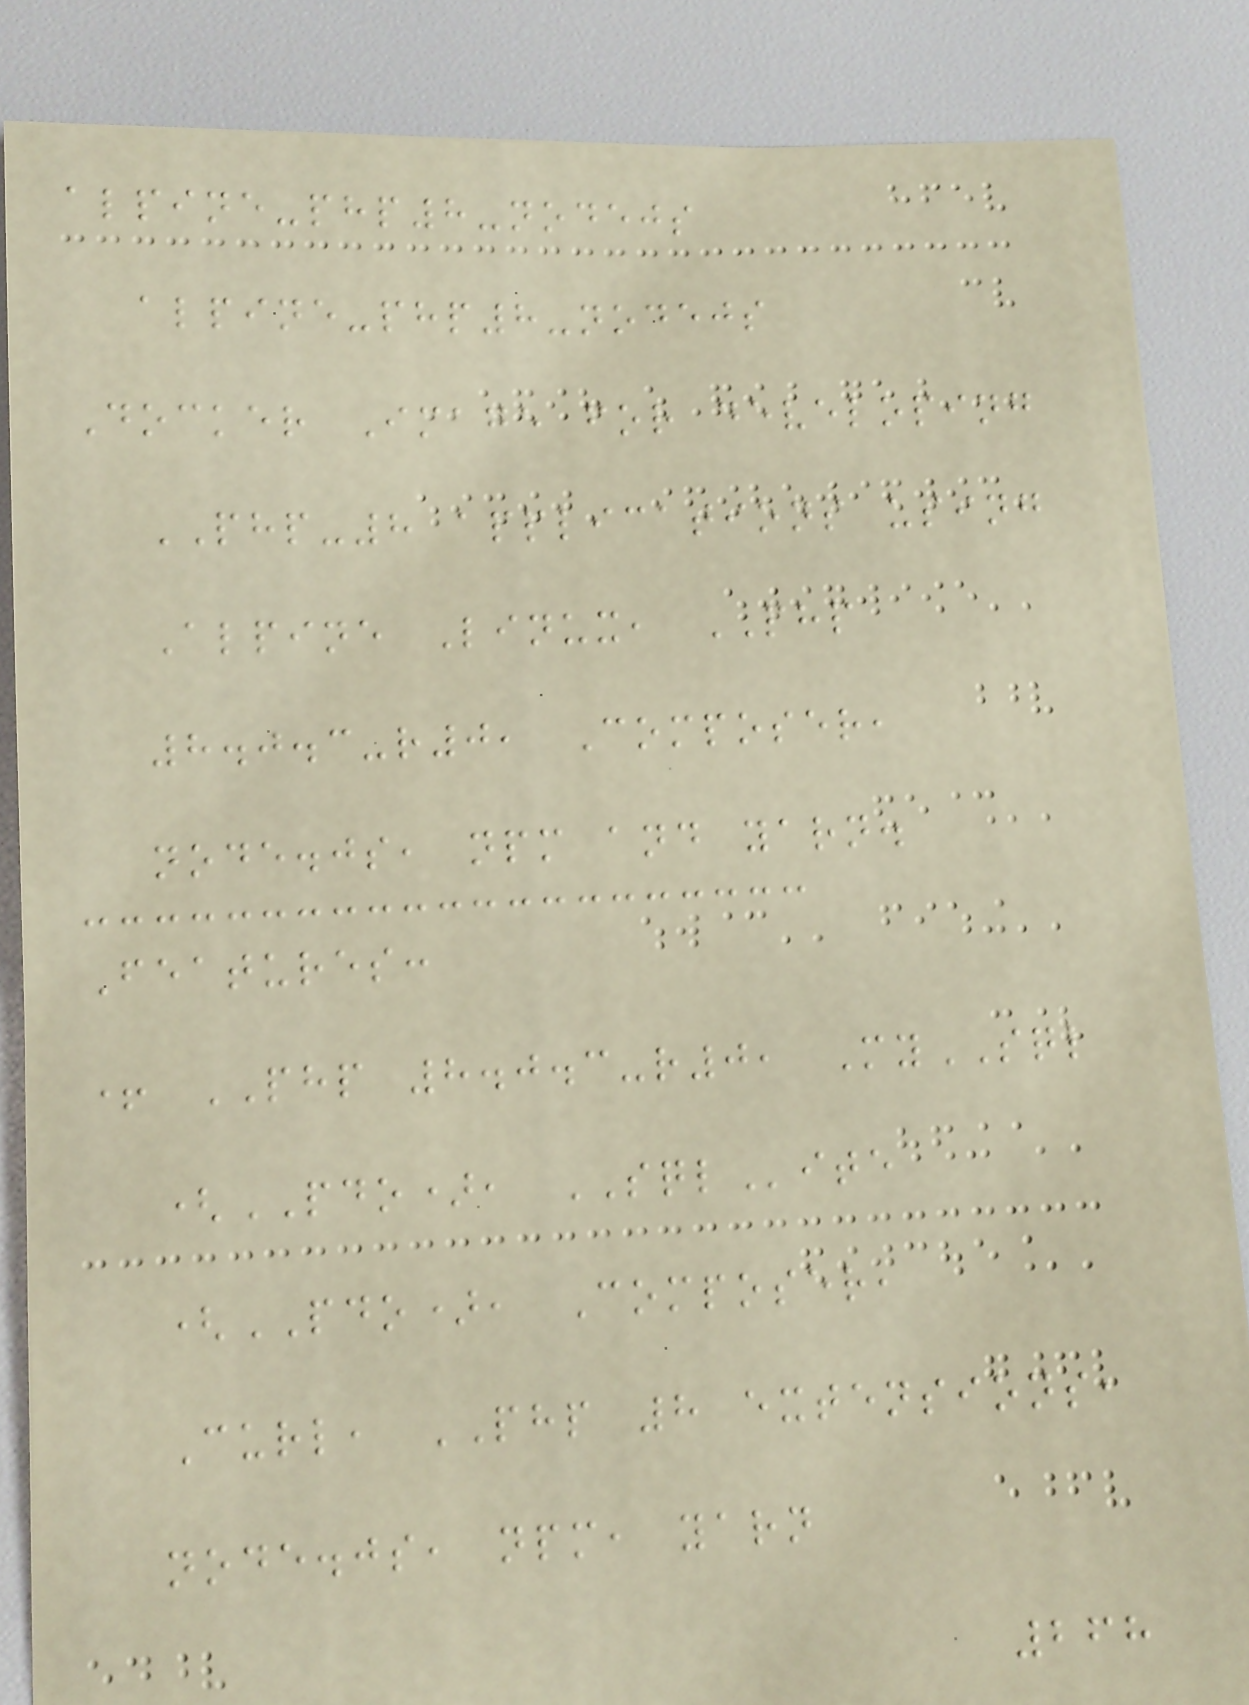alpine-php8-nodejs
alpine-php8-nodejs
Docker Image for developing
PHP-8 applications using
Alpine Linux, PHP
8.0.3-r0, Composer,
node.js, npm and yarn.
Features:
+ PHP 8.0.3-r0, MySQL
(PDO), SQLite
(PDO), Composer,
Curl, PHP 8 extensions,
node.js, npm, yarn
268
